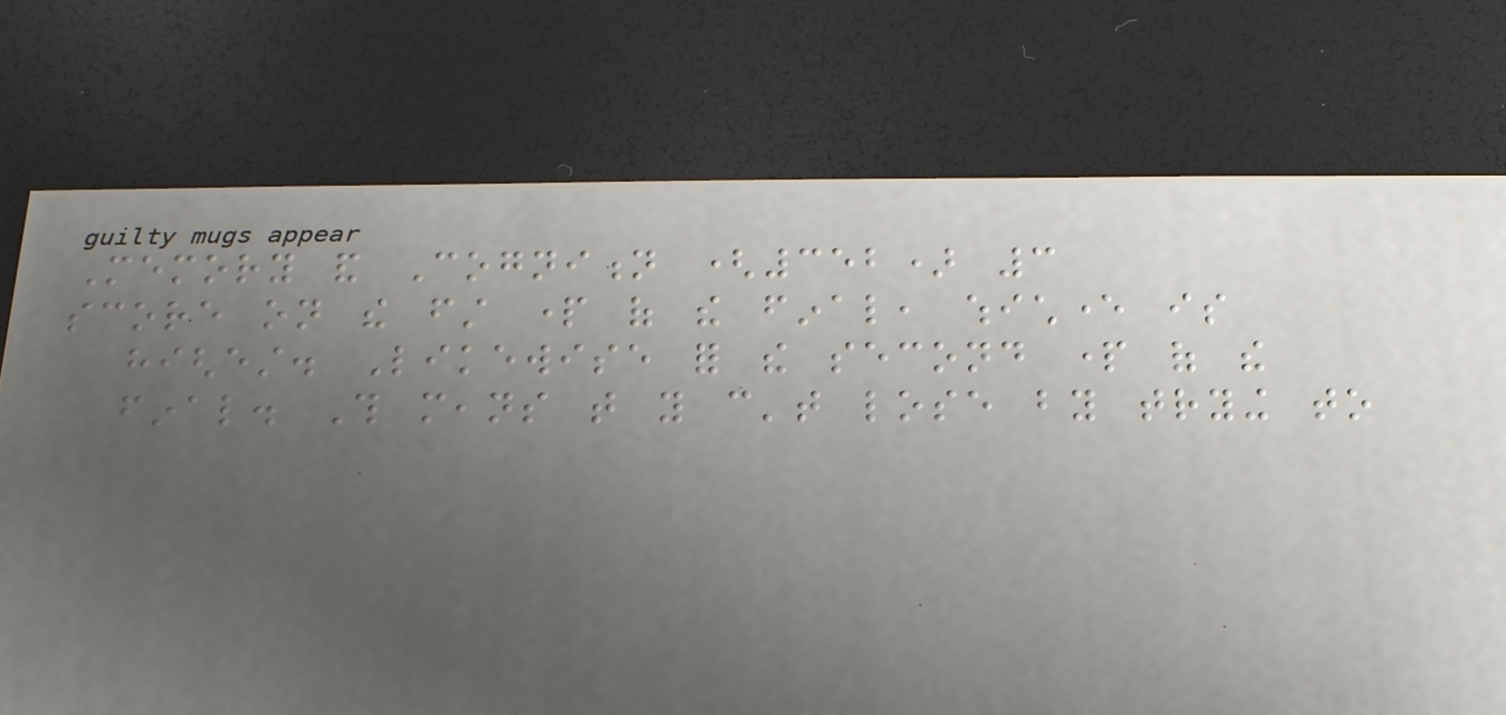Memory and Cognition (352) 3
score on the first part of the final, whichever is
highest. Likewise for the second part of the
final. This means that you can't lose by trying to
